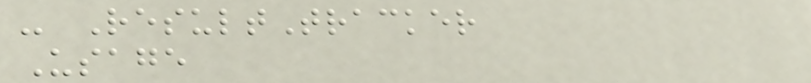- ResultTracker
Usage
